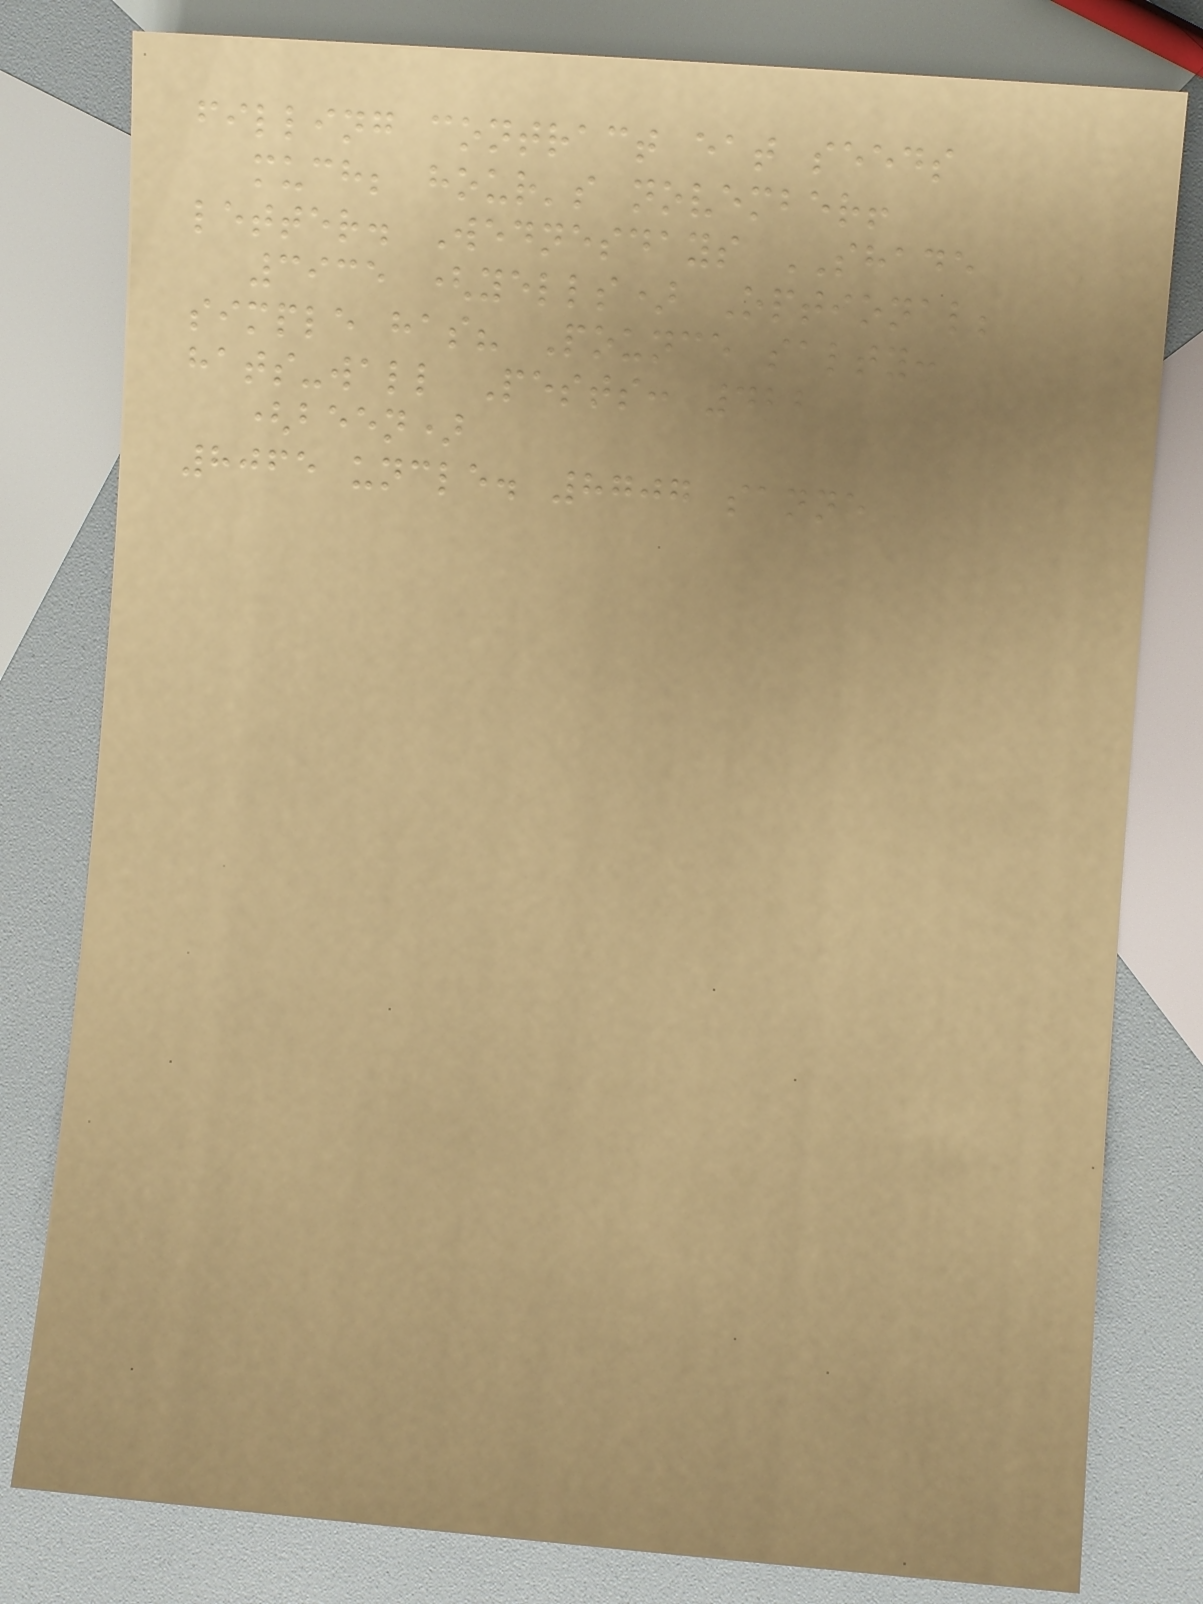filling contract eat seeds
much; hour's november!
letter. Wednesdays SHADE
3935 (yells) Optional;
simple has? Pounce salty:
hats-wall Pests: 422
(been)
8065 uncle. 8707 sanne
